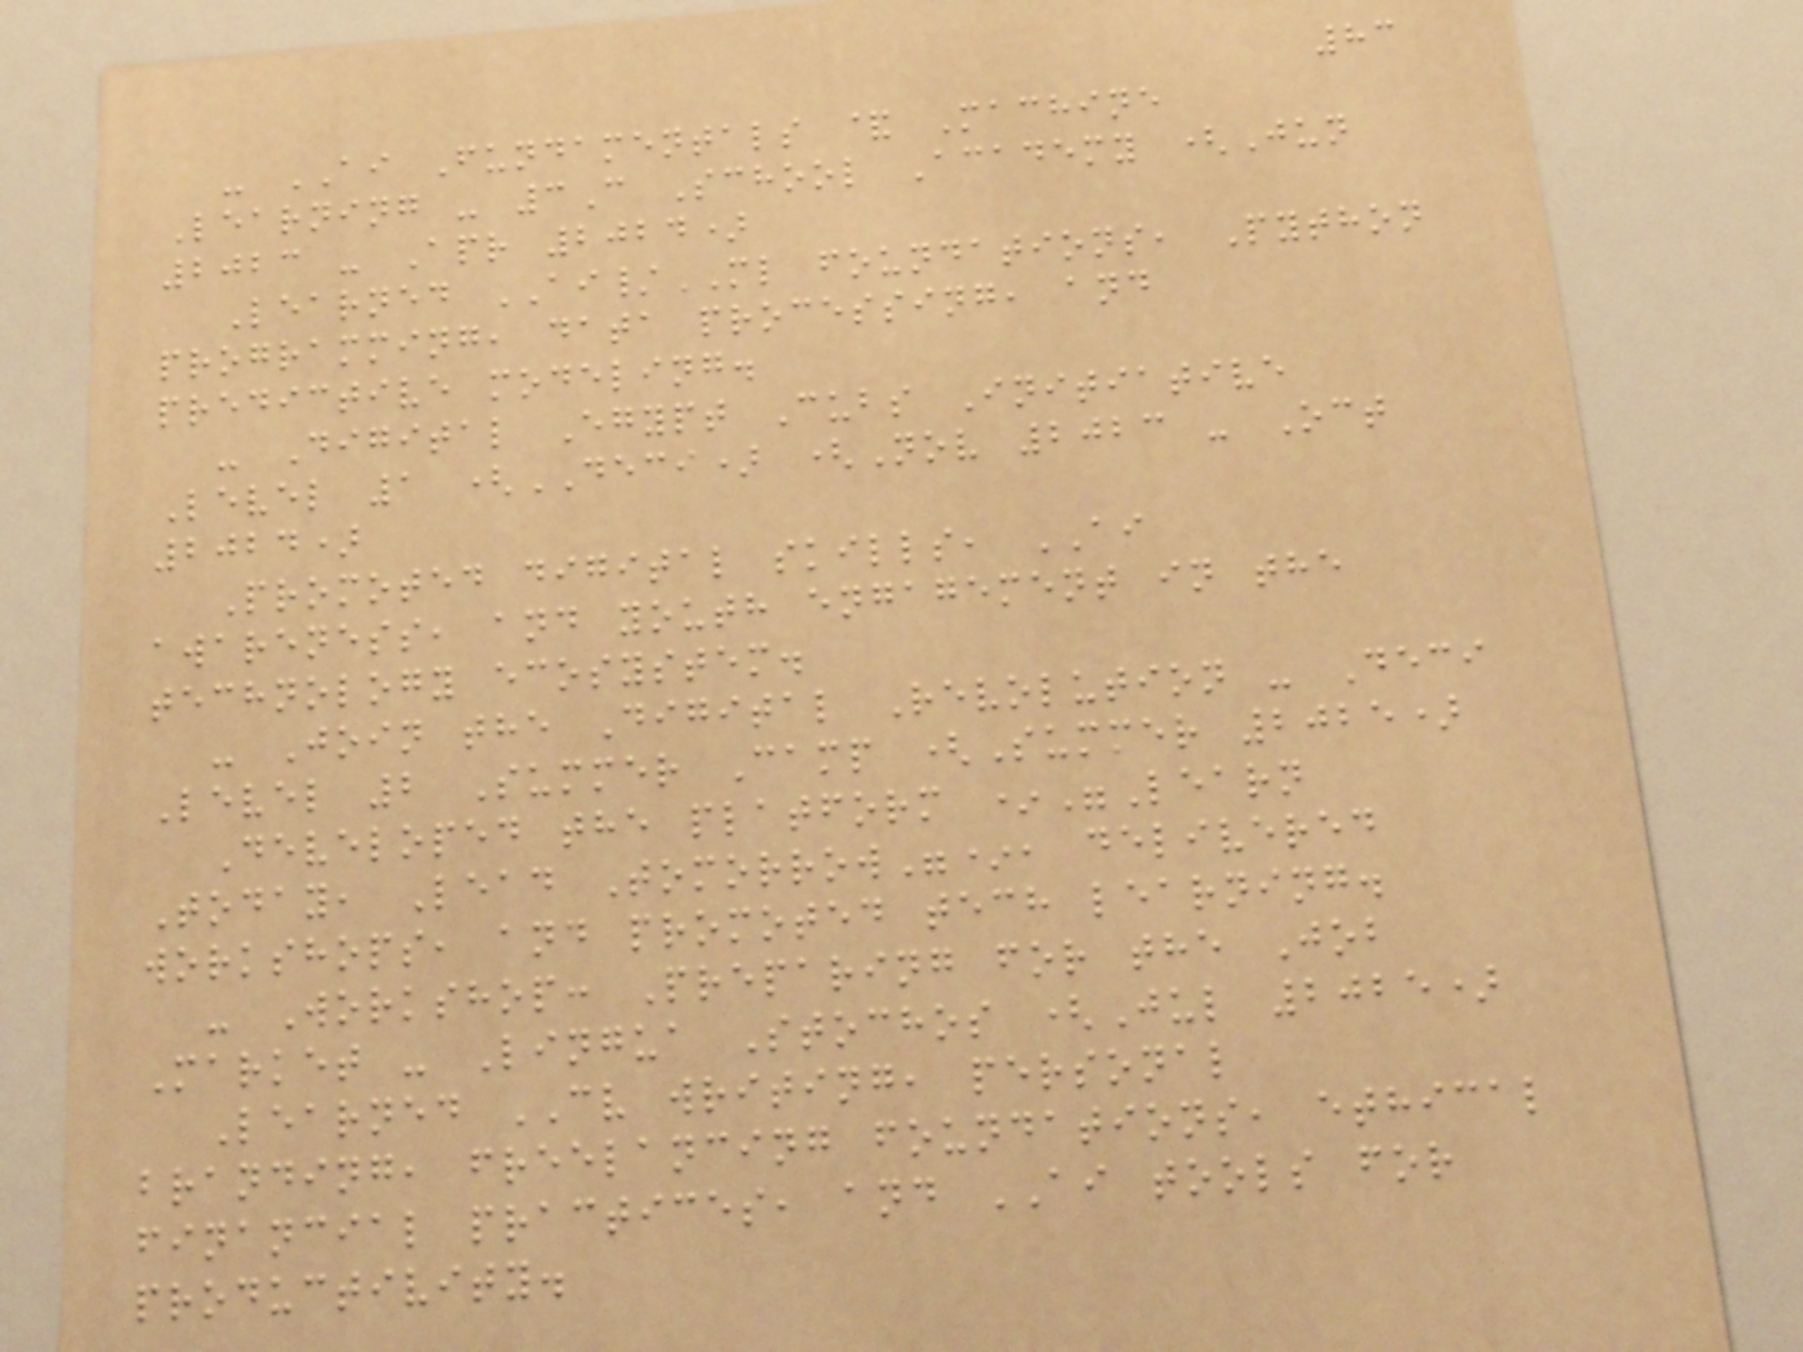83
- AI Fundamentals & Machine
Learning - 3C School Academy (Jun
2023 - Apr 2024)
Learned AI/ML foundations, Python
programming, data processing, and
predictive modeling.
- Digital Egypt Cubs Initiative
Level 1 (DECI) (Nov 2023 - Oct
2024)
Promoted digital skills, AI
awareness, and youth engagement in the
technology ecosystem.
- Join the Digital Revolution - Deci
Level 2 Summer Camp (Summer 2025)
Developed the platform *"Learn
Today, Lead Tomorrow"*, delivered
workshops, and promoted tech learning.
- Workshop: Preparing for the Job
Market - Lingua Stochos (Jul 2025)
Learned CV writing, personal
branding, freelancing foundations, ethical
financial practices, and AI tools for
productivity.
